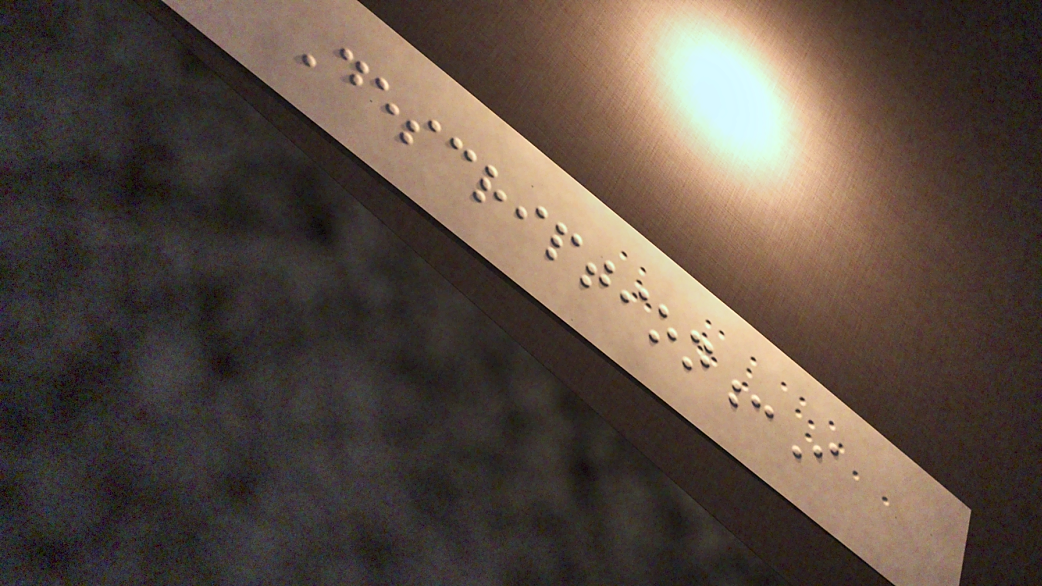Description:I
